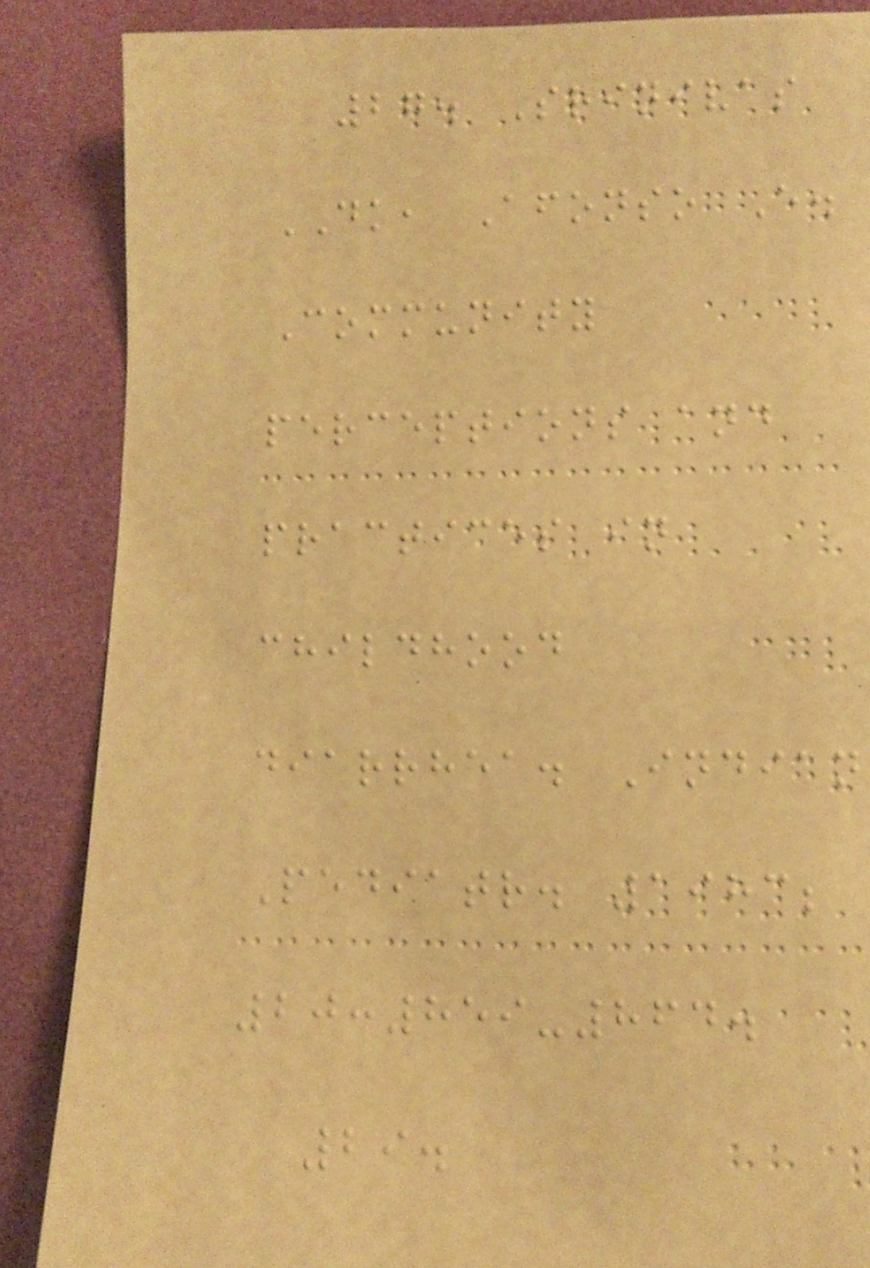27. Srinivas
DK, Afonso E.
Community
perceptions and
practices in
childhood
diarrhea. Indian
Pediatr. 1983;
20:859-864.
29.
